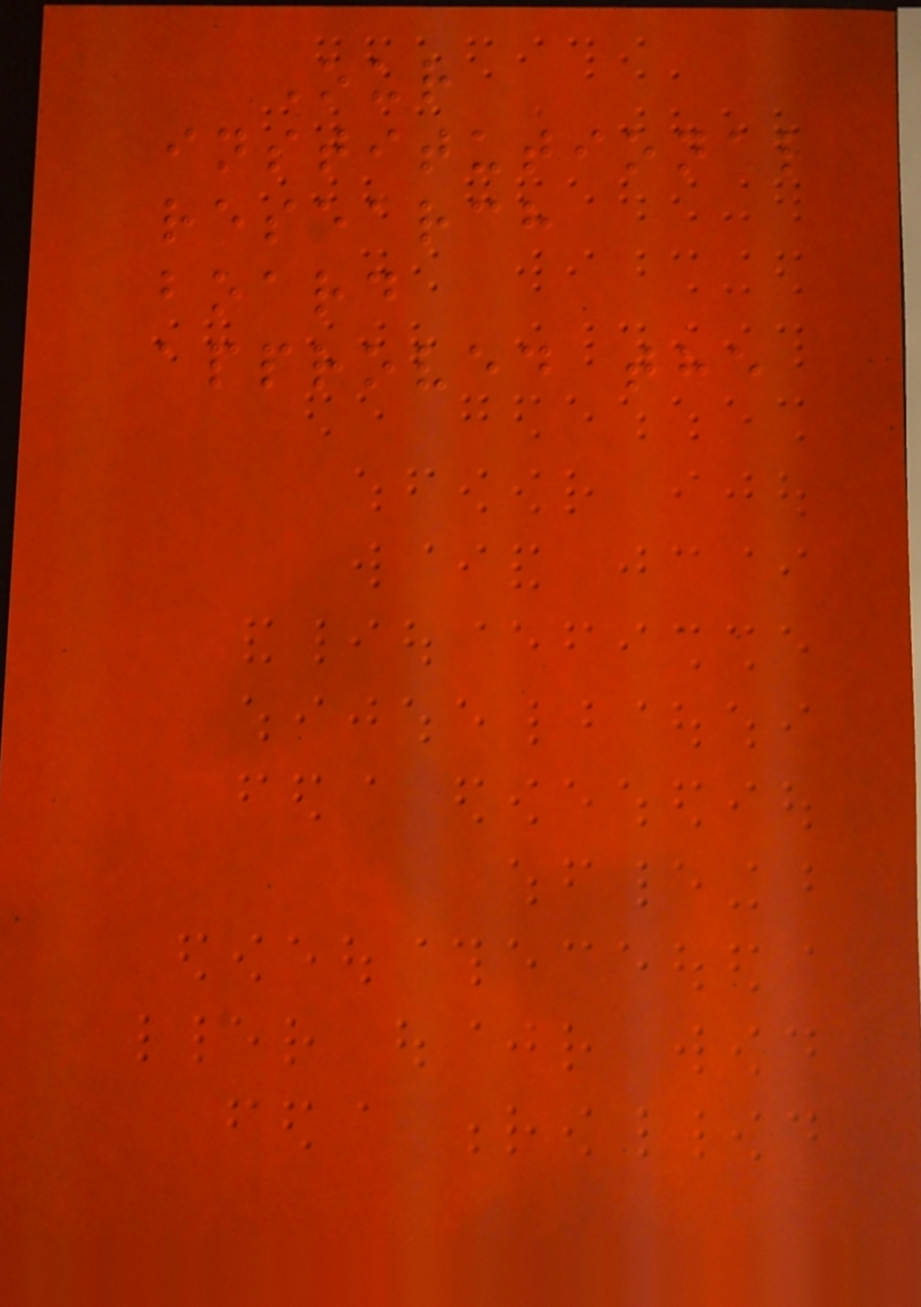Our
institutional
research
board
approved the
